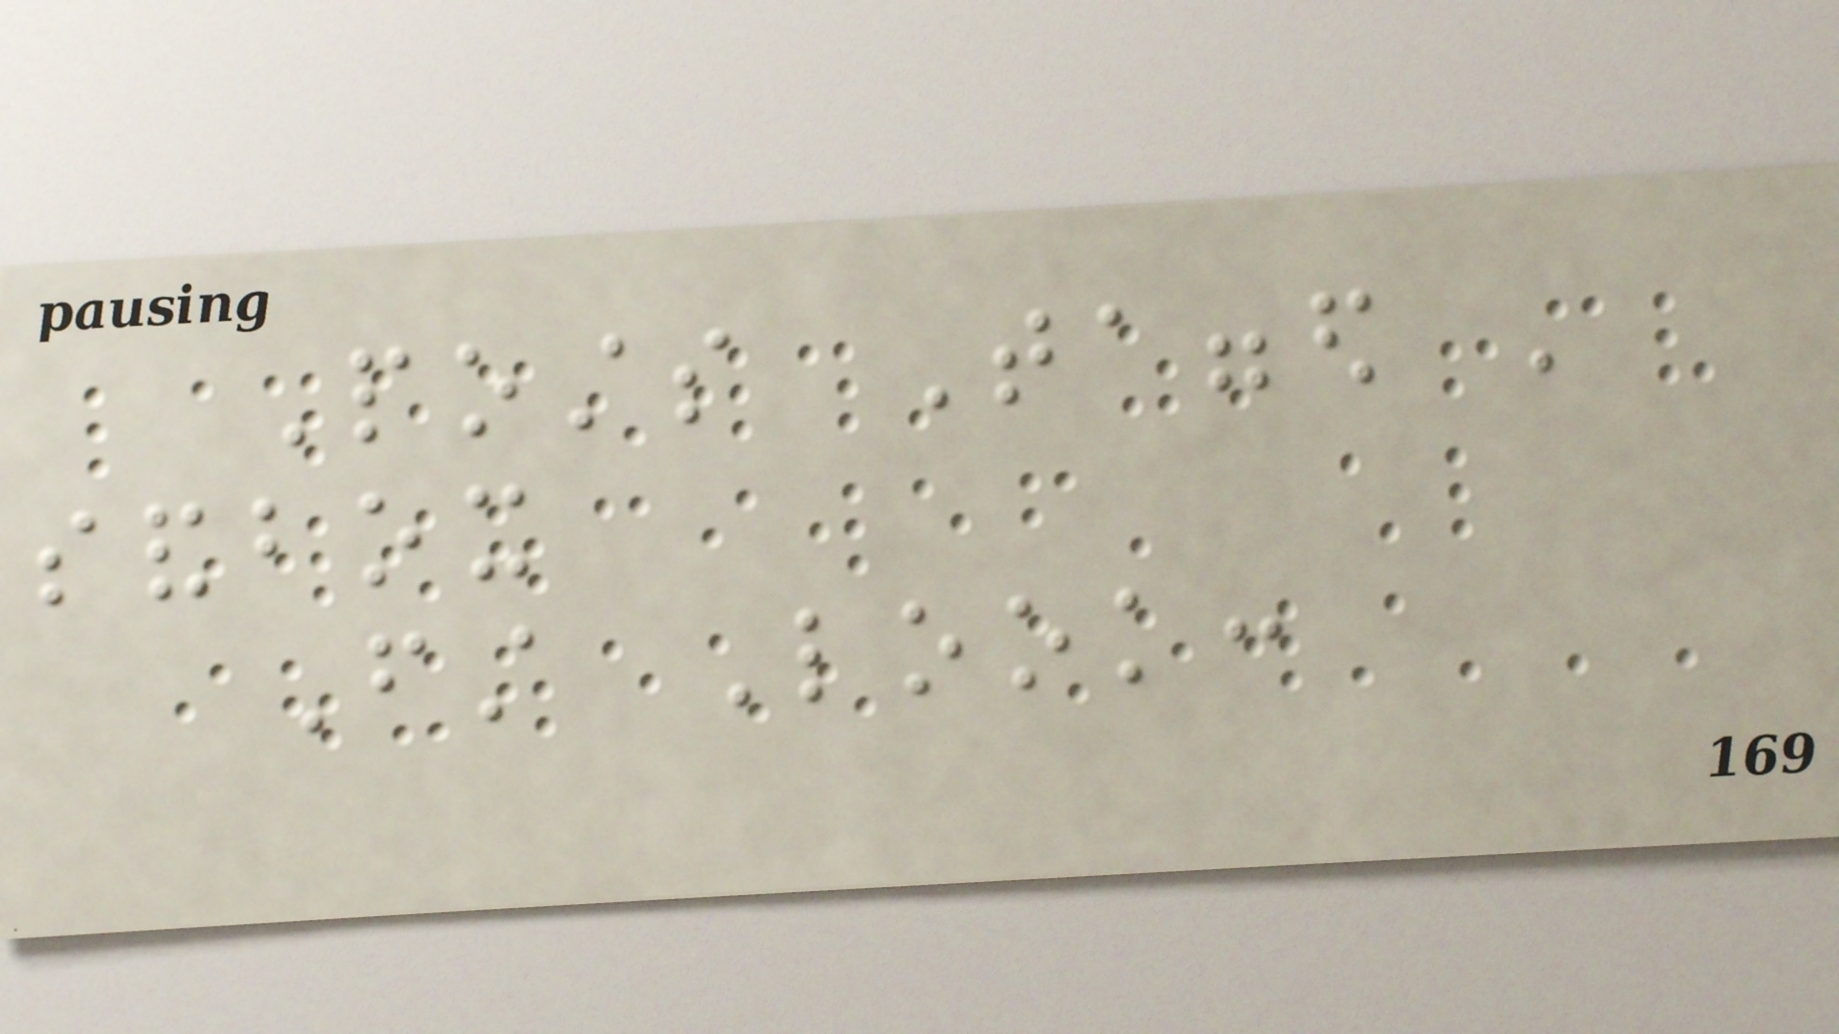Posts Tagged '
sandbox
First Look:
